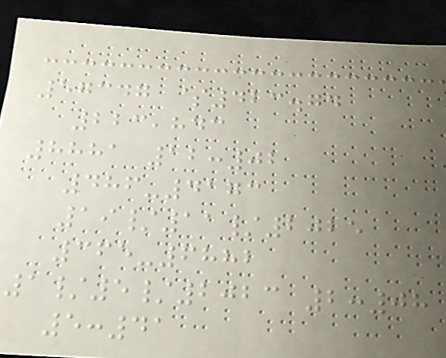57347 $423.74
223,843
8881 12:02
486-4173
19/11/2025
365-6882
1/5/2023 2:08
5:41
